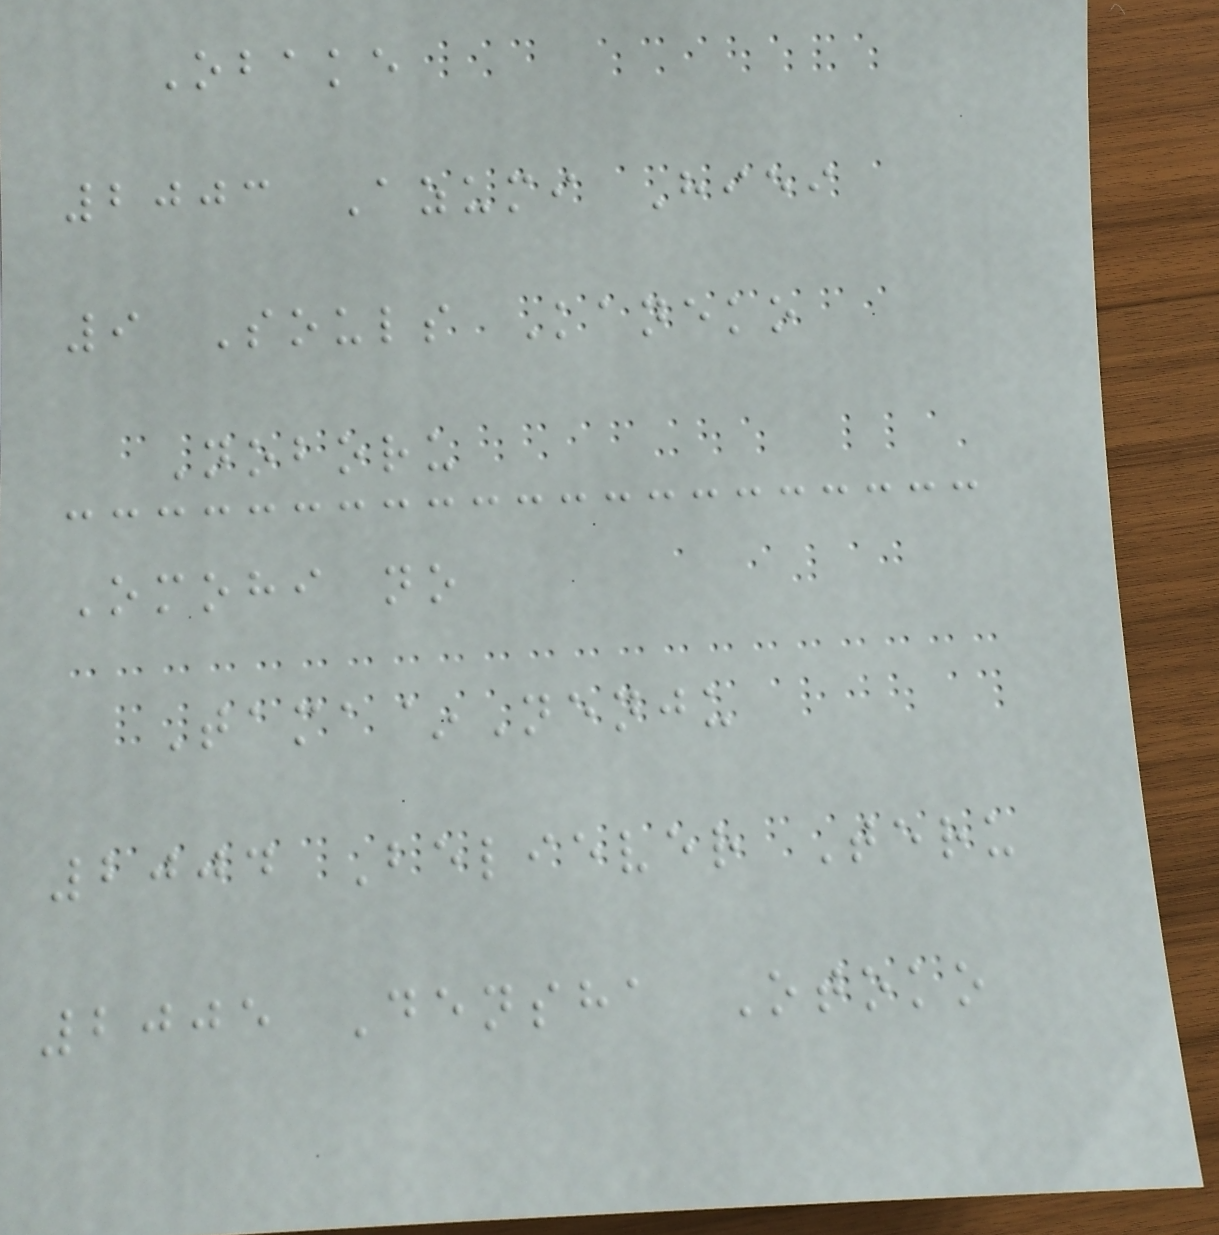Obake
2003 Azumi Hiei
9 Souls Kaneko
Noboru
Omohi no
Tama~Nenju
2004 Believer Teru
2005 Densha Otoko
